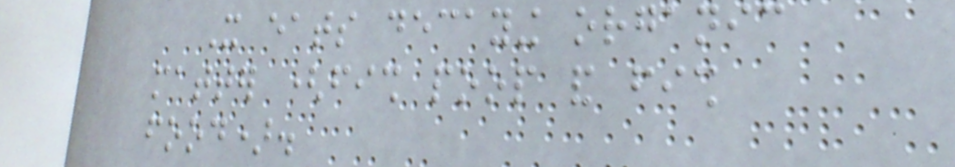It eats decaying organic
matter (fish poop and fish
food).
